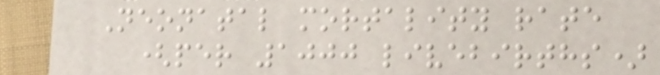Neonatal mortality rate
(per 1000 livebirths)
